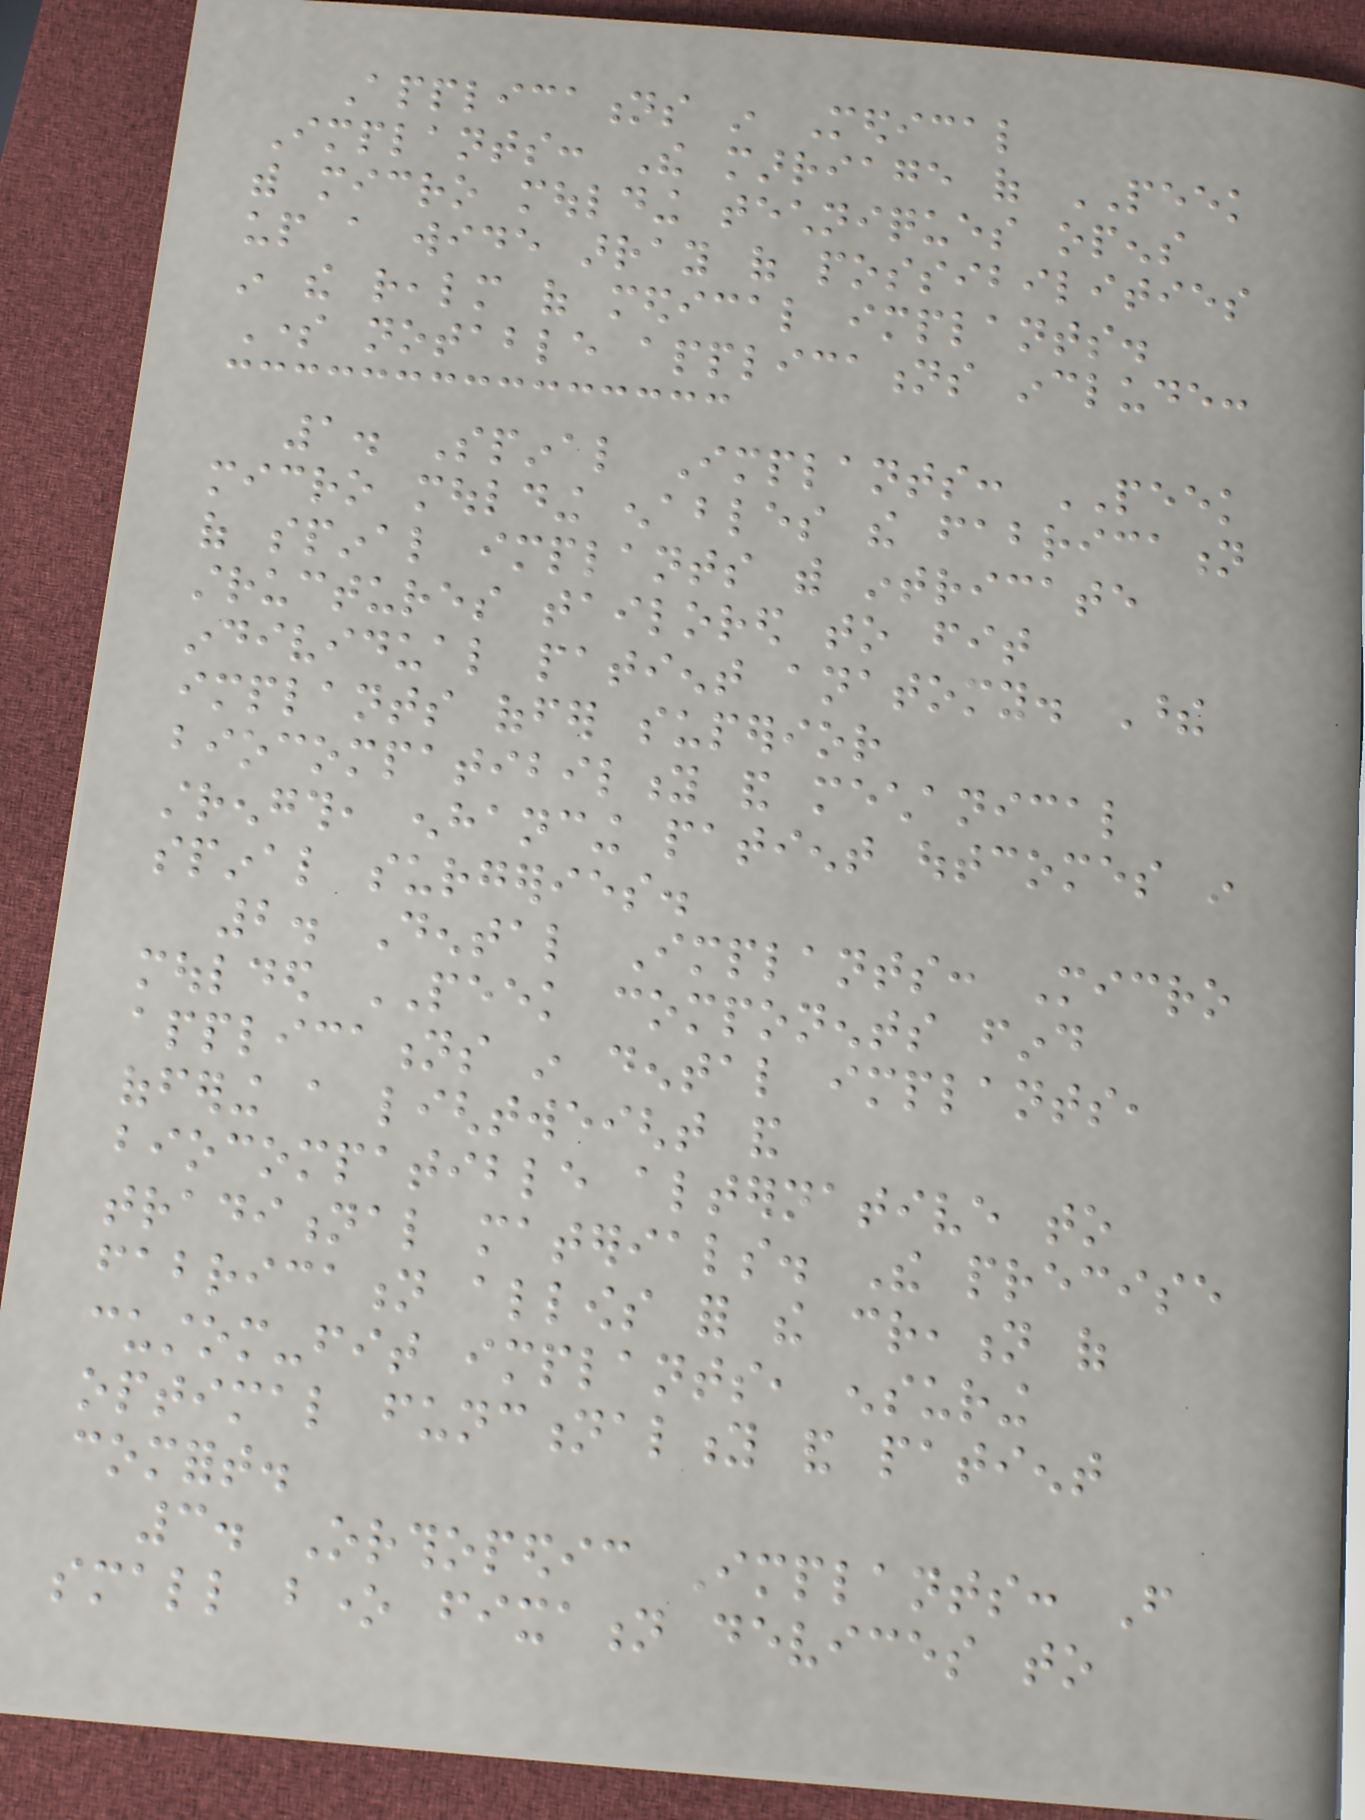Applications in Medical
Implants: The marriage of PEEK
with micro moulding techniques opens
up a wide array of possibilities
in the realm of medical implants.
Some notable applications include:
1. Spinal Implants: PEEK
micro moulding enables the fabrication
of spinal implants with intricate
structures tailored to fit
individual patient anatomy. These
implants offer superior
biocompatibility and mechanical
strength, enhancing patient outcomes in
spinal surgeries.
2. Dental Implants: Micro
moulded PEEK components find
applications in dental implants,
offering a lightweight and
biocompatible alternative to
traditional materials. The precise
fabrication allows for the creation of
custom-fit implants, ensuring
optimal functionality and patient
comfort.
3. Orthopedic Implants: From
small bone fixation devices to
